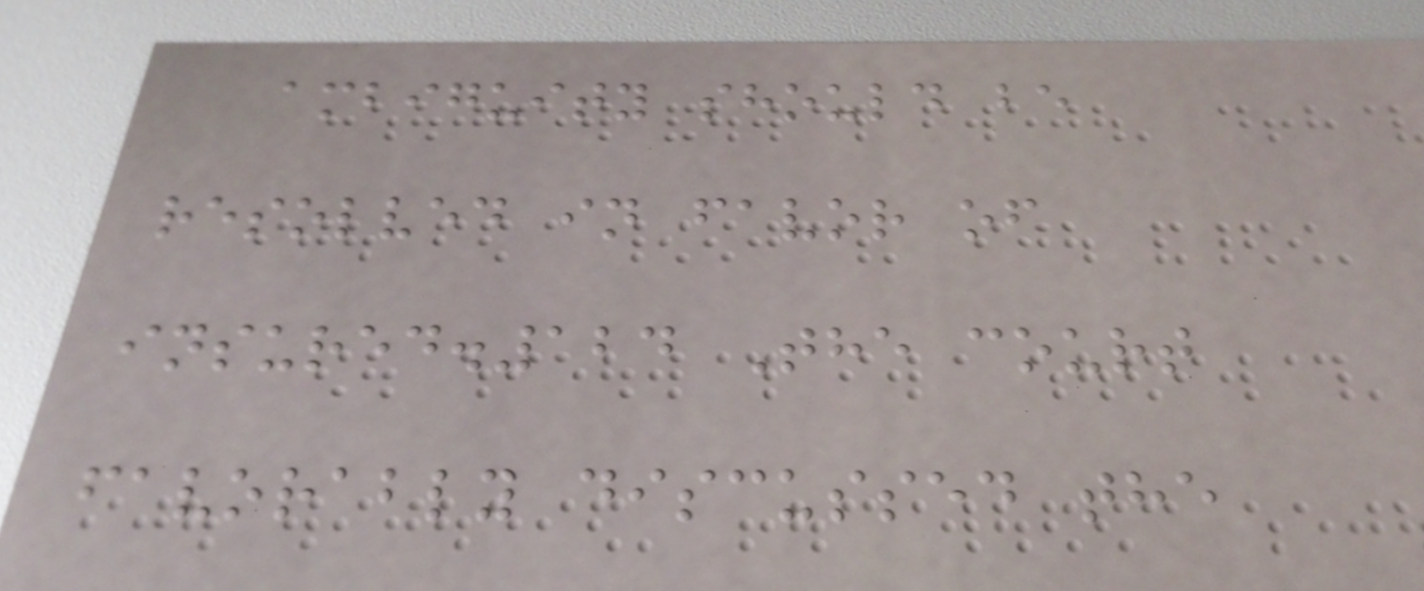ambiguity should be
resolved in favor of
insured.124 The court
favorably discussed the
